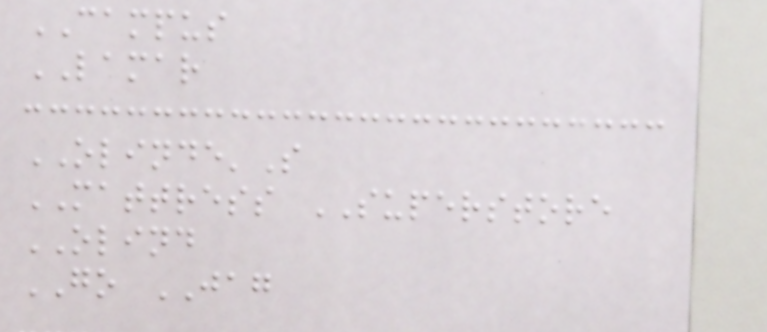CAMPUS
LAMAR
OLINDE'S
MATTRESS SUPERSTORE
OLIND
GO JAG
